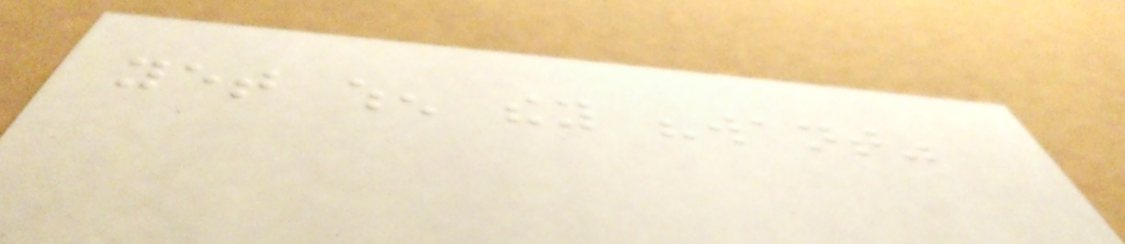yet when they "want"
